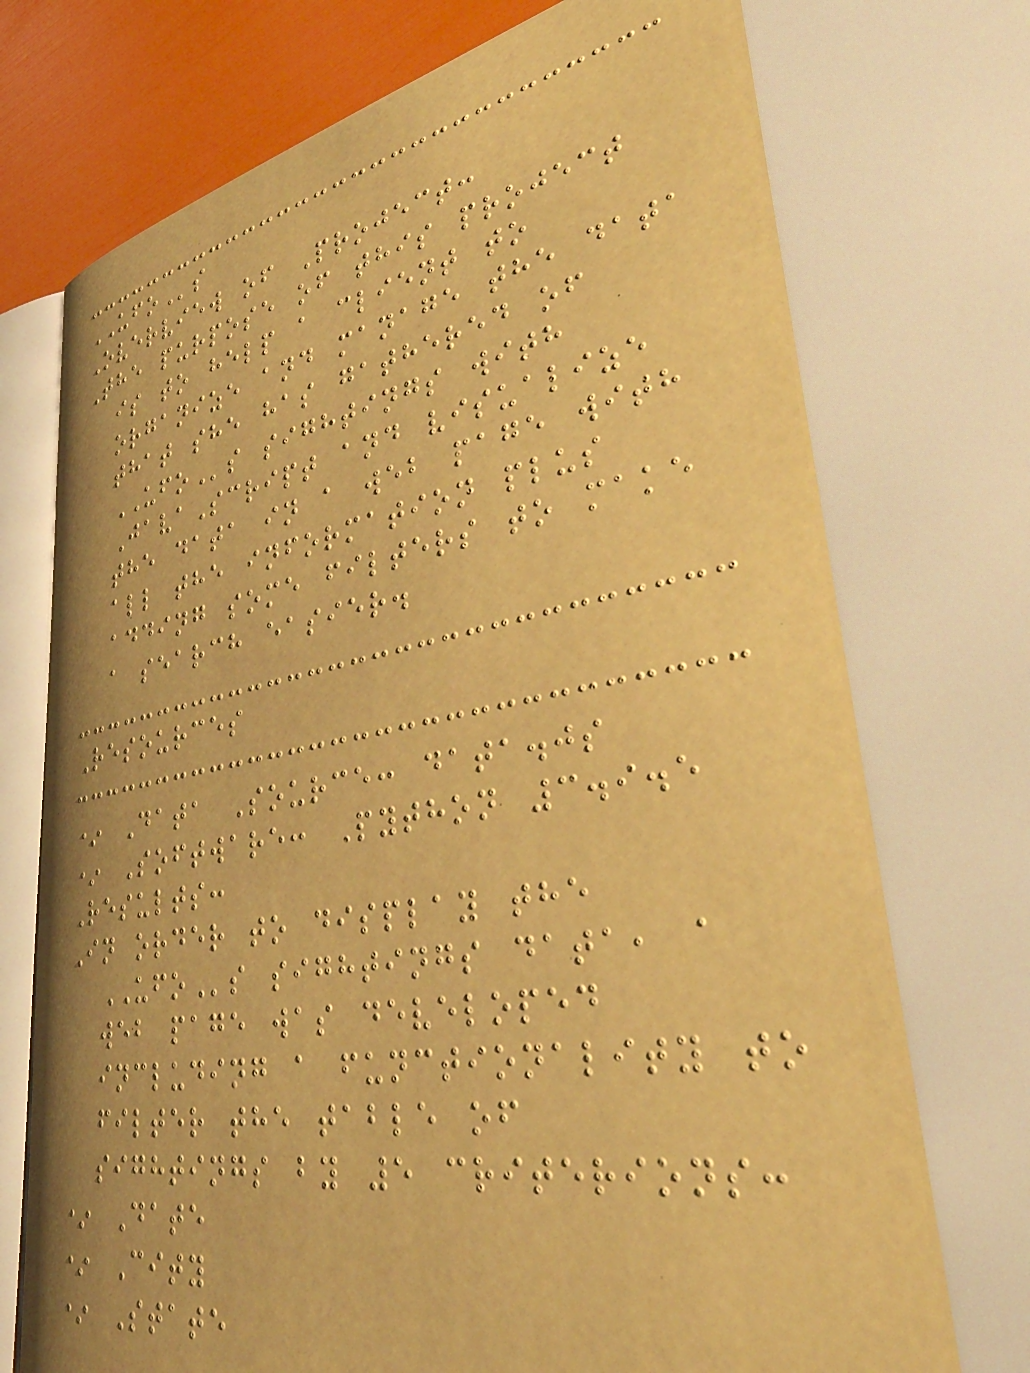UFOs
Overview of Project:
The purpose of this project
is to help a client to
organize and manage the data
that she has gathered of
UFOs sightings with
JavaScript and visualize
the data in a web page with
all the information plus
adding some filters to make
a search easier.
Resources
* Data Source: data.js
* Software: Python 3.9.5
Results:
In order to display the
UFOs sightings data, a
web page was developed
including a functionality to
filter the table of
sightings by 5 criterions:
* Date
* City
* State
